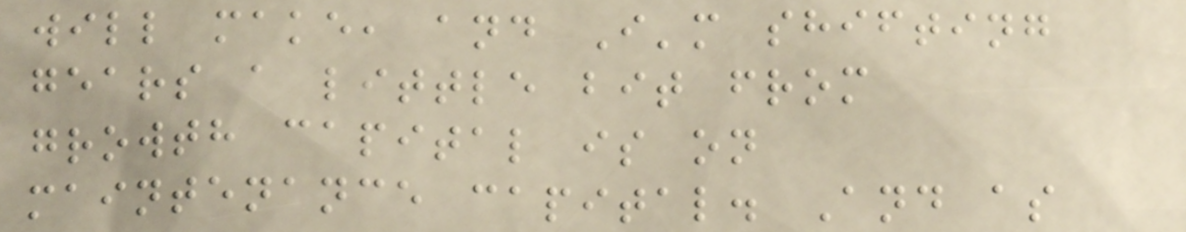will make, and I'm shifting
gears a little bit from
growth capital is on
maintenance capital. And as
